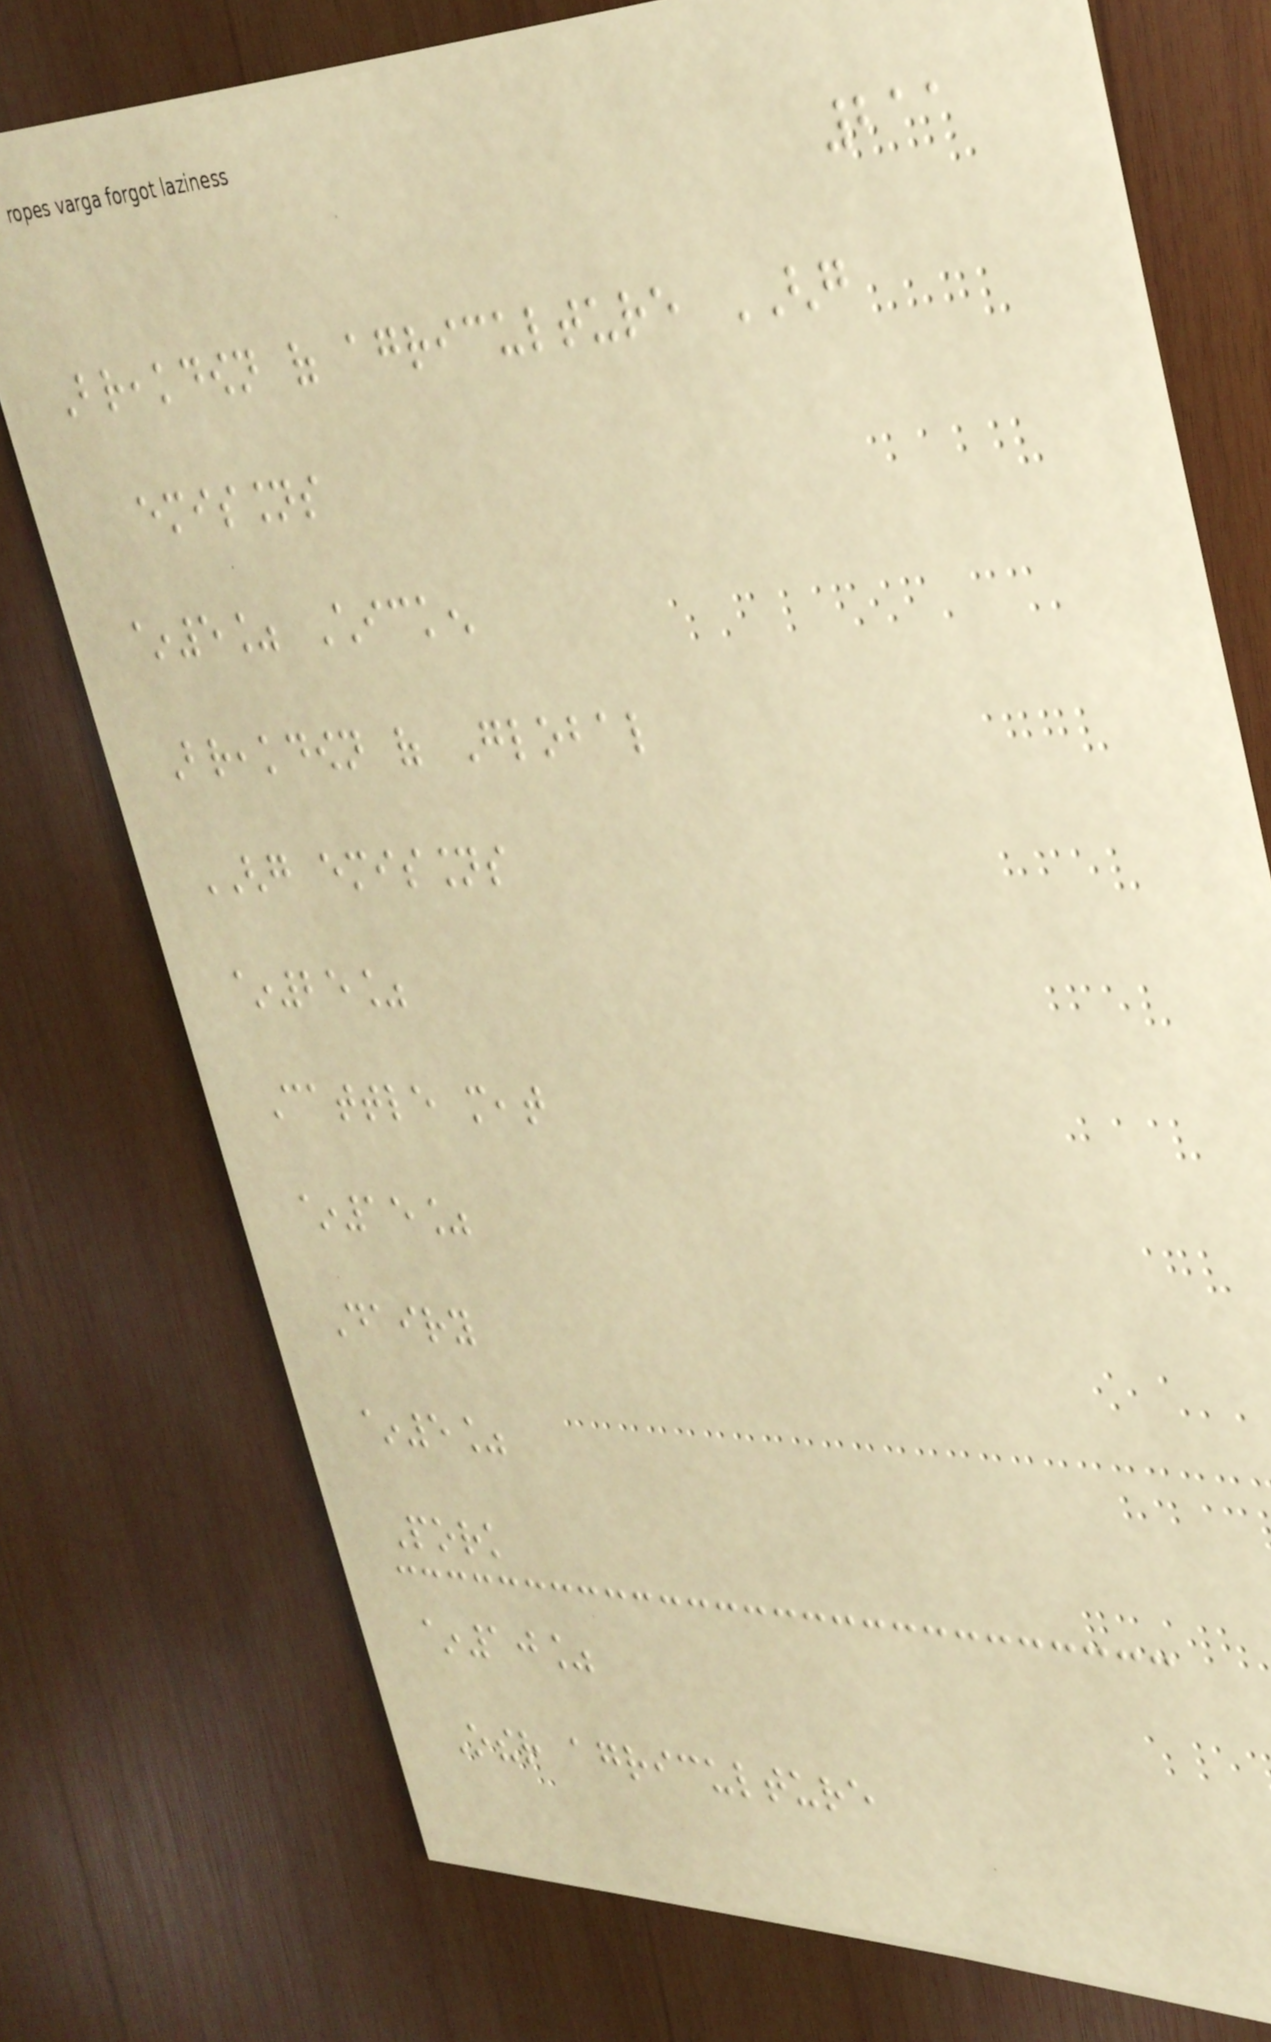211
Breakdown of agriculture GHG
emissions
~5% Chicken
Breakdown of Global
GHG emissions
~25%
Cattle meat
~15%
Dairy
~5%
Pork
~10%
Other agriculture
